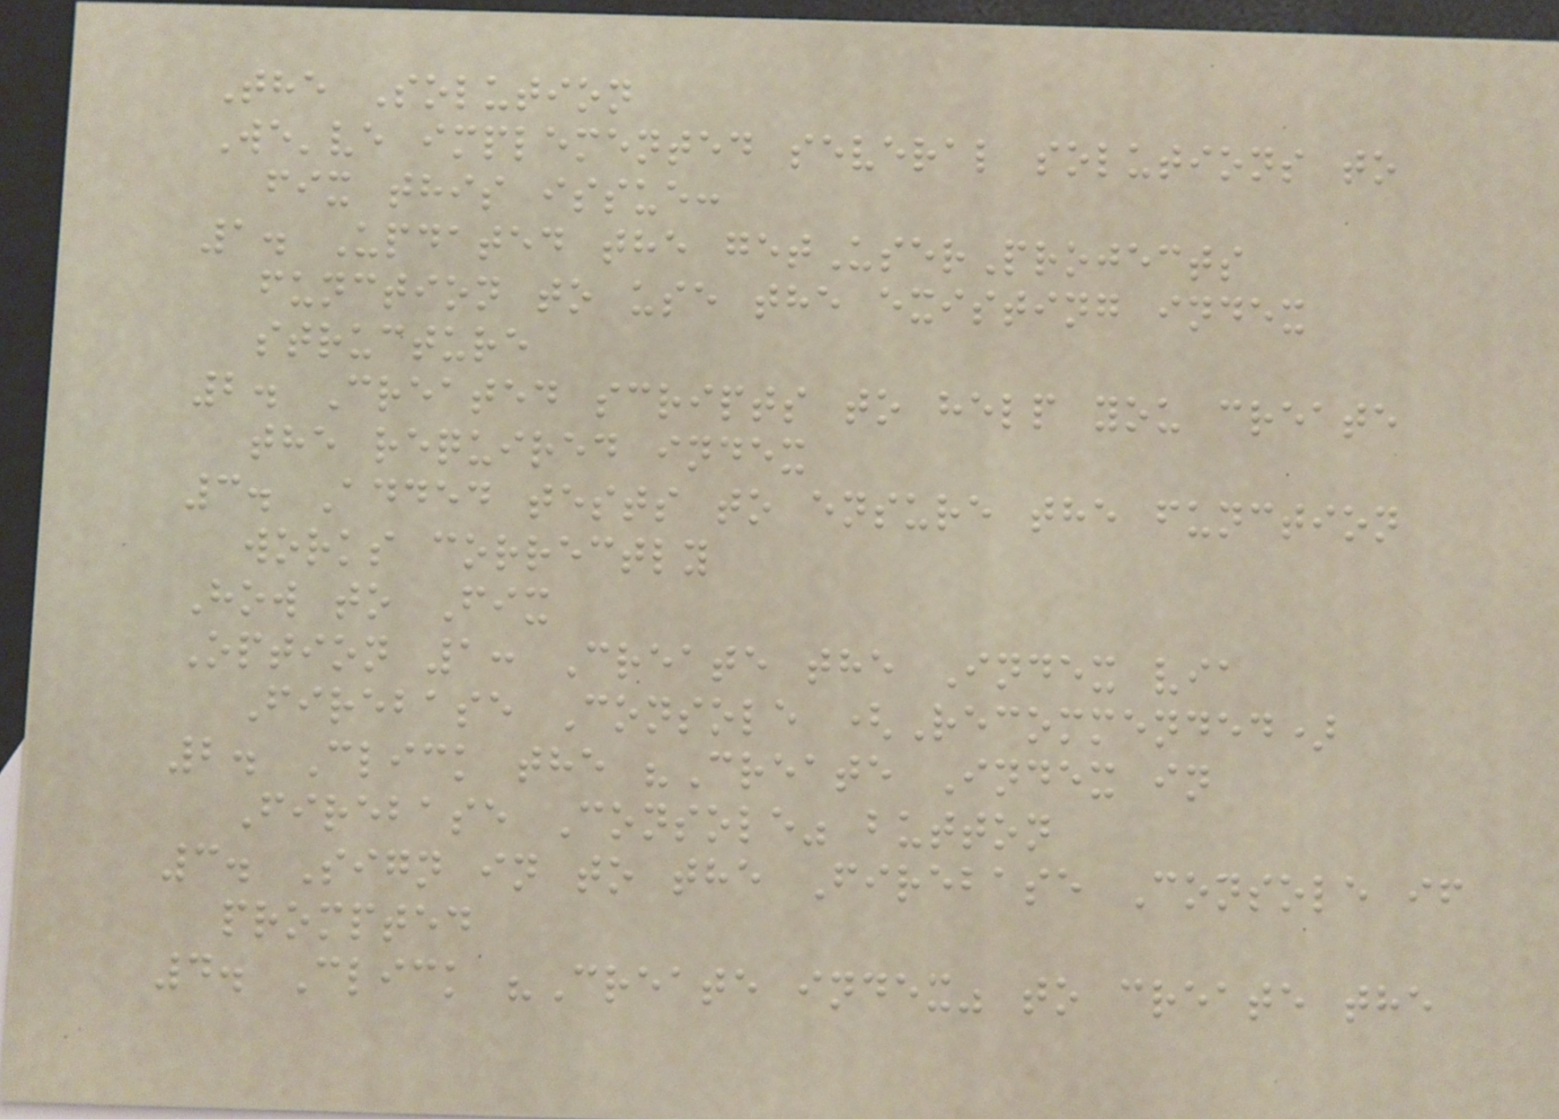The Solution
We've implemented several solutions to
fix this issue:
1. Updated the getUserProjects
function to use the existing index
structure
2. Created scripts to help you create
the required index
3. Added tests to ensure the function
works correctly
How to Fix
Option 1: Create the Index via
Firebase Console (Recommended)
2. Click the "Create Index in
Firebase Console" button
3. Sign in to the Firebase Console if
prompted
4. Click "Create index" to create the
